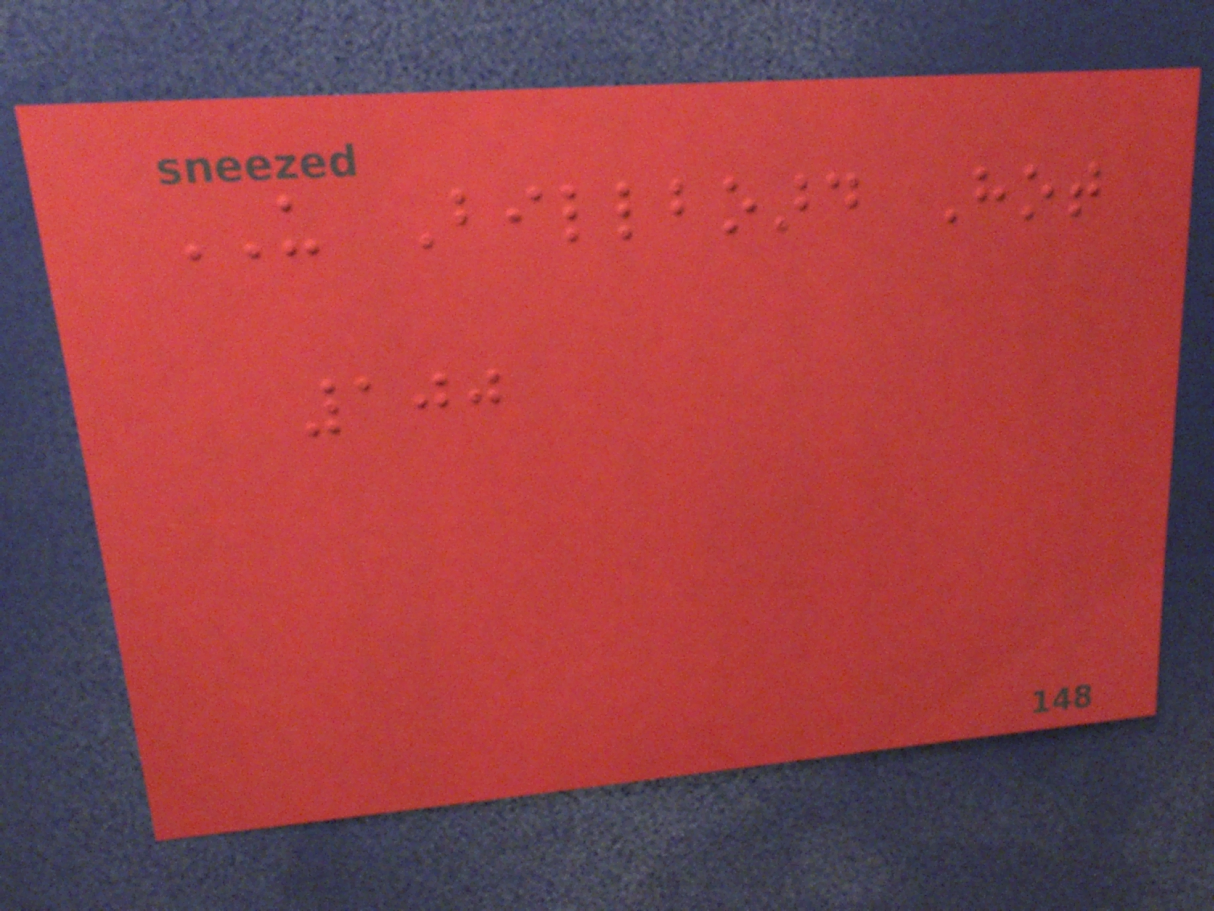US Billboard Hot
100
